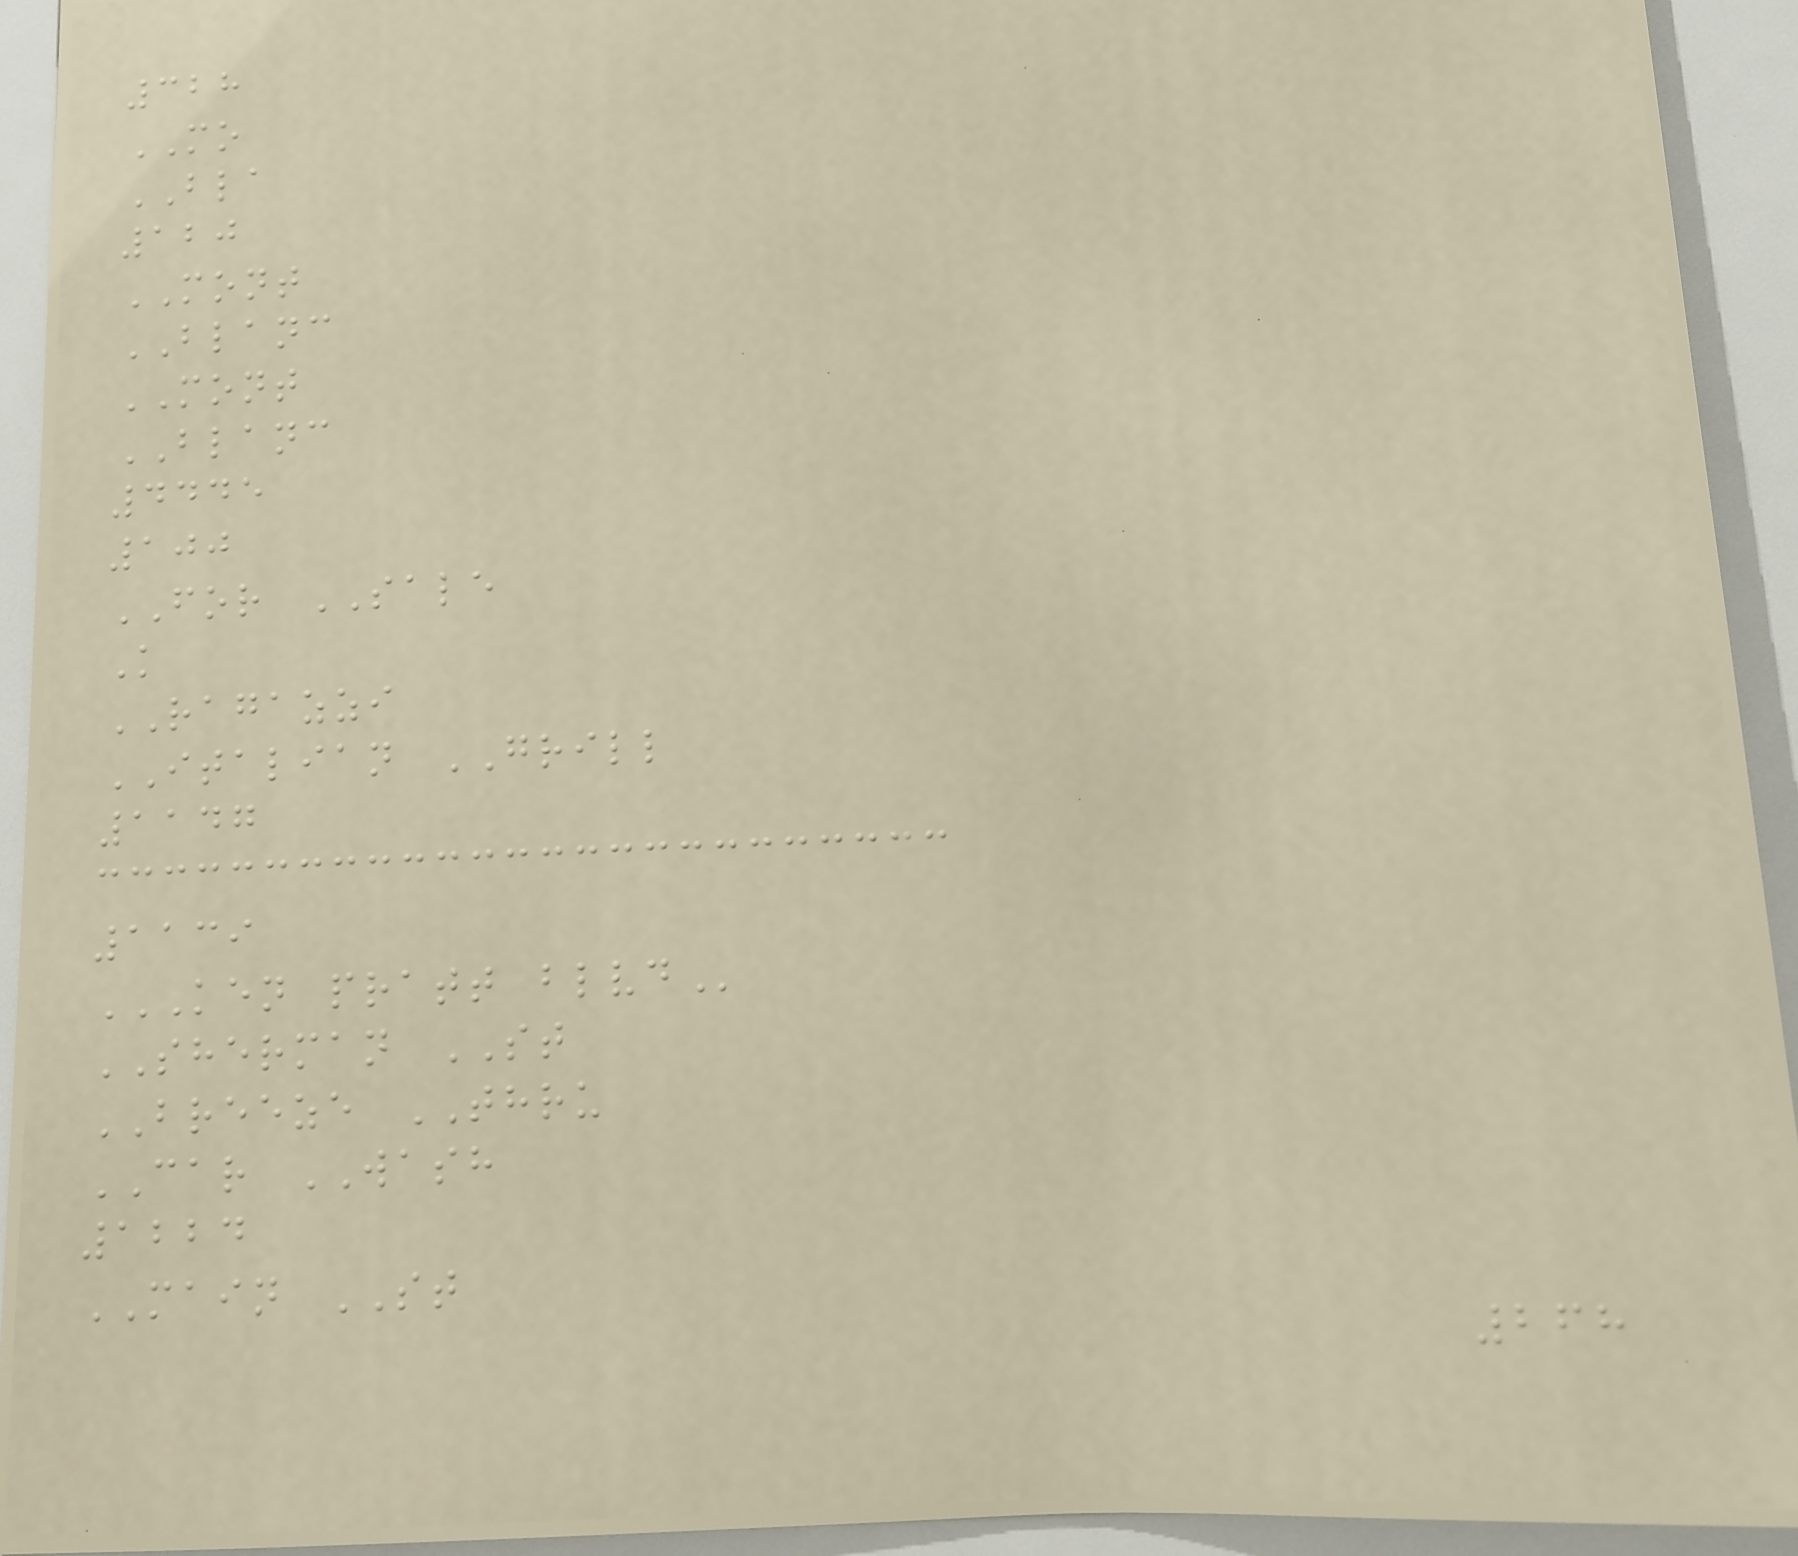328
MO
BLA
120
MONT
BLANC
MONT
BLANC
4445
100
FOR SALE
K
RAGAZZI
ITALIAN GRILL
1147
1139
KEN PRATT BLVD
SHERMAN ST
BREEZE THRU
CAR WASH
1224
MAIN ST
268
